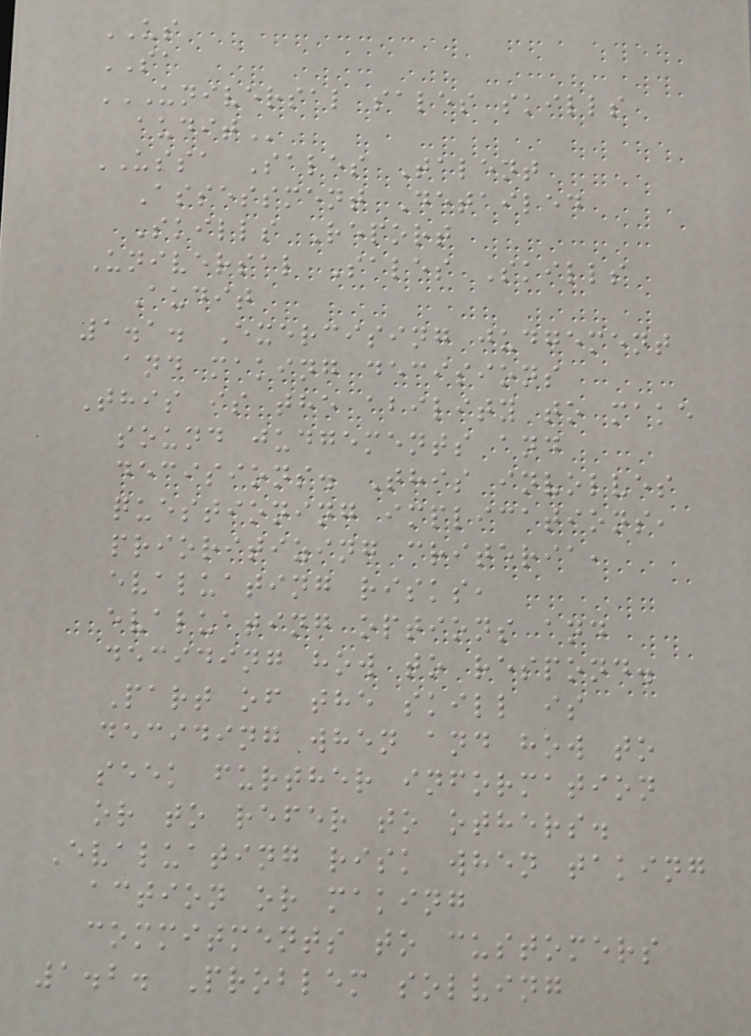US
SA
UNIVERSAL SALES SKILLS
AUDIT
USSA Sales Talent
Assessment Detailed
Skills Report
Universal Sales Skills
Audit
1.1. Exercising judgement
and making decisions
This is the ability to make
sound judgements and
decisions. This involves
questioning implications,
prioritizing criteria,
evaluating risks,
evaluating options and
deciding how to respond.
Part of the skill is
deciding when and how to
seek further information
or to refer to others.
Evaluating risk when taking
action or making
commitments to customers
1.2. Problem solving
